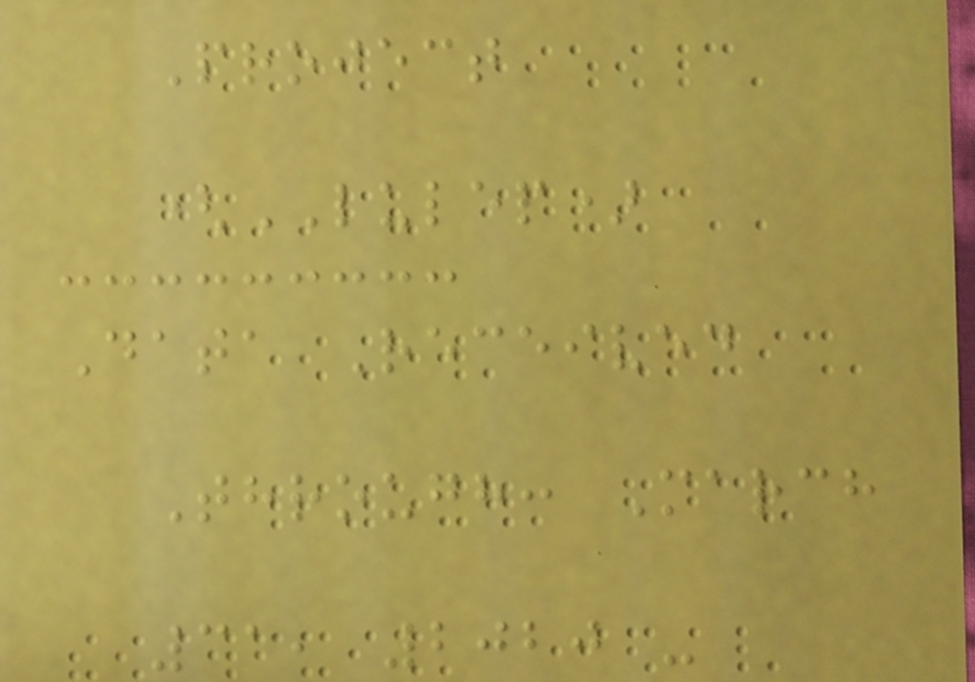Project
(LULEP)
Data Received
Through: March
31, 2020 -
